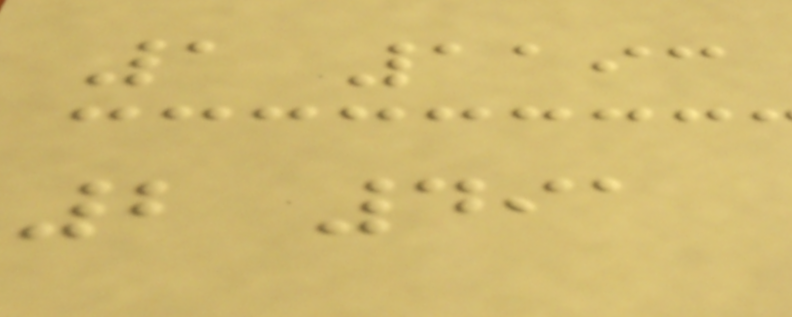1 1193
2 491
